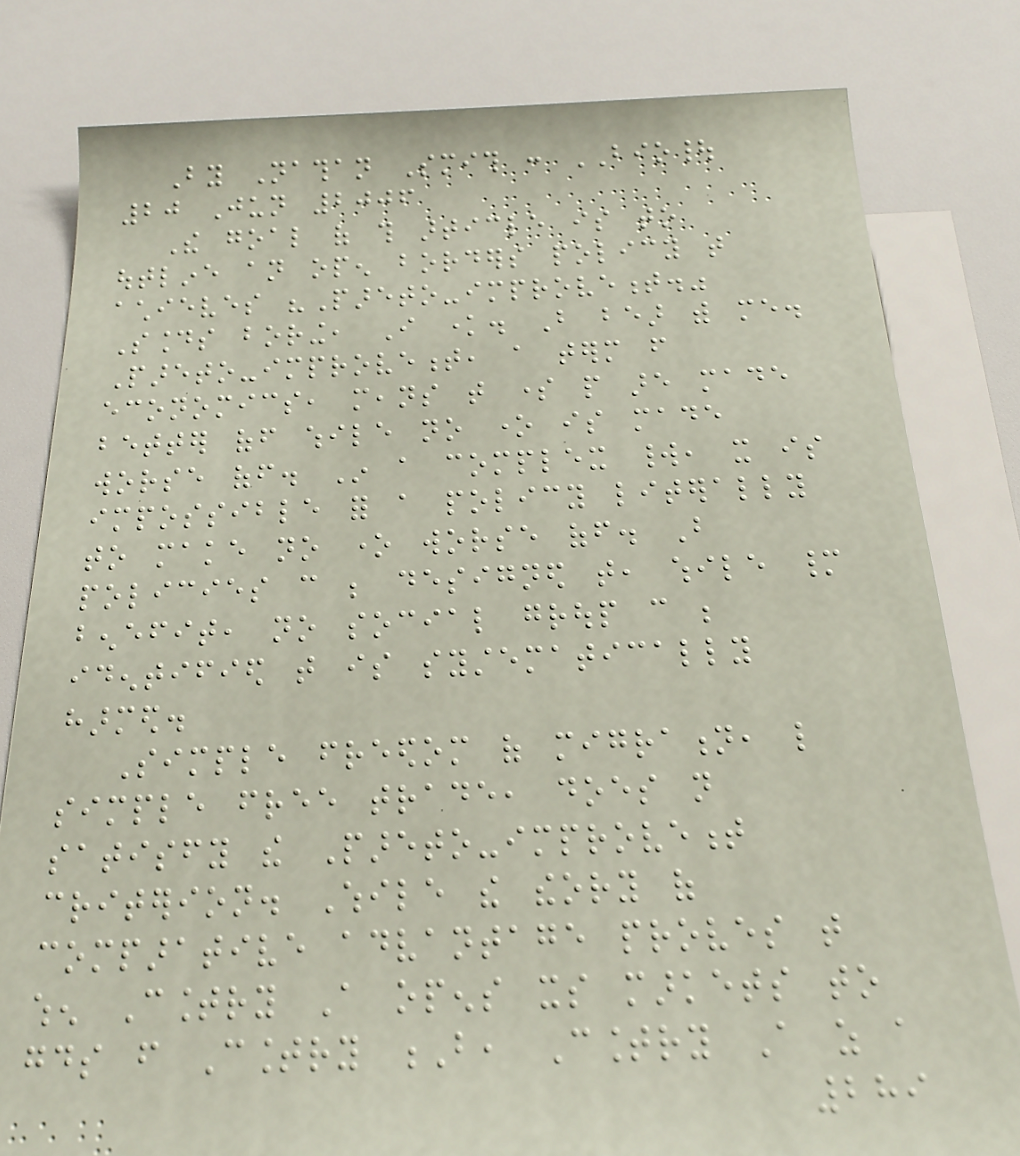By Nathan Smith : BIO|
20 Jun 2006
The goal of this article is to
outline an open borders policy that
achieves "Pareto-improvement."
Sounds boring, I know. But bear with me.
Pareto-improvement, a term from
economics, means that some people are made
better off while no one is made
worse off. In a complex world, it is
impossible for a policy literally
to make no one worse off. But
policies can be designed that, while many
benefit, no social group can be
identified that is systematically
harmed.
Simple freedom of migration, like
simple free trade, does not
satisfy the Pareto-improvement
criterion. While the theory of
comparative advantage proves that
when Country A opens its markets to
goods from Country B, Country A as a
289
